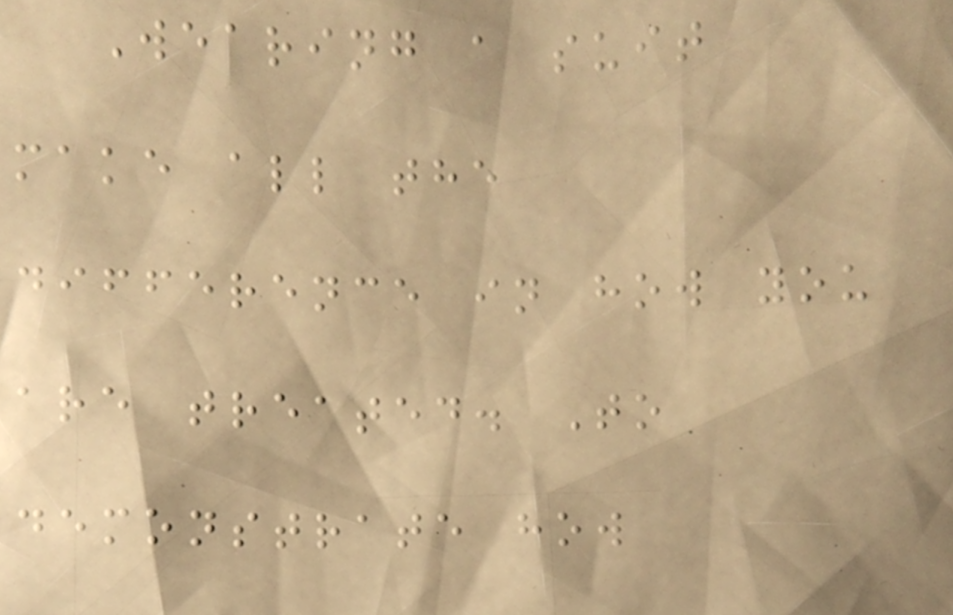Wearing a suit
make all the
difference in how you
are treated. To
demonstrate how
